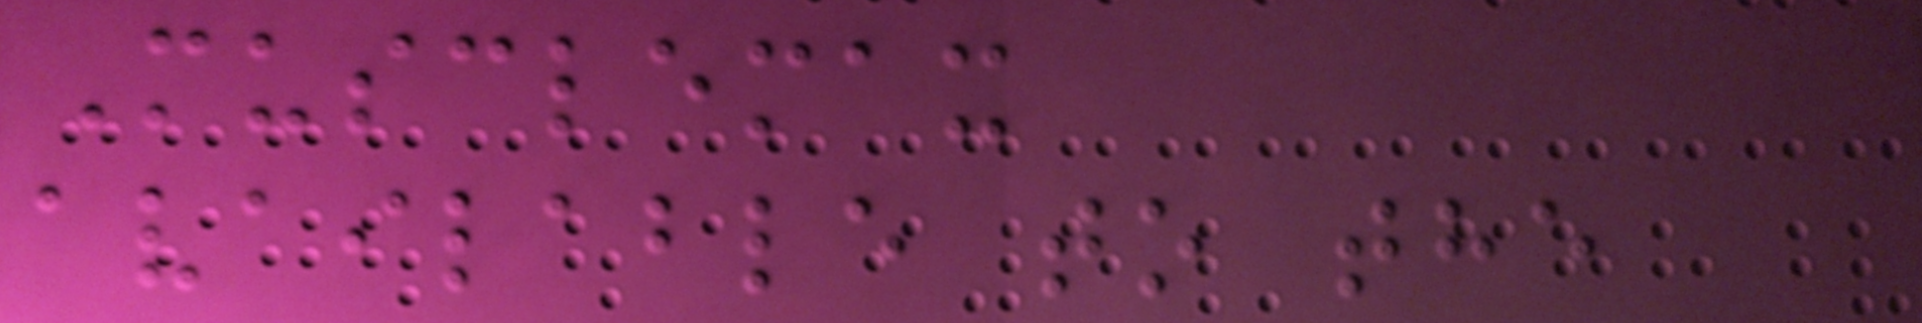Musclemax
available to the
